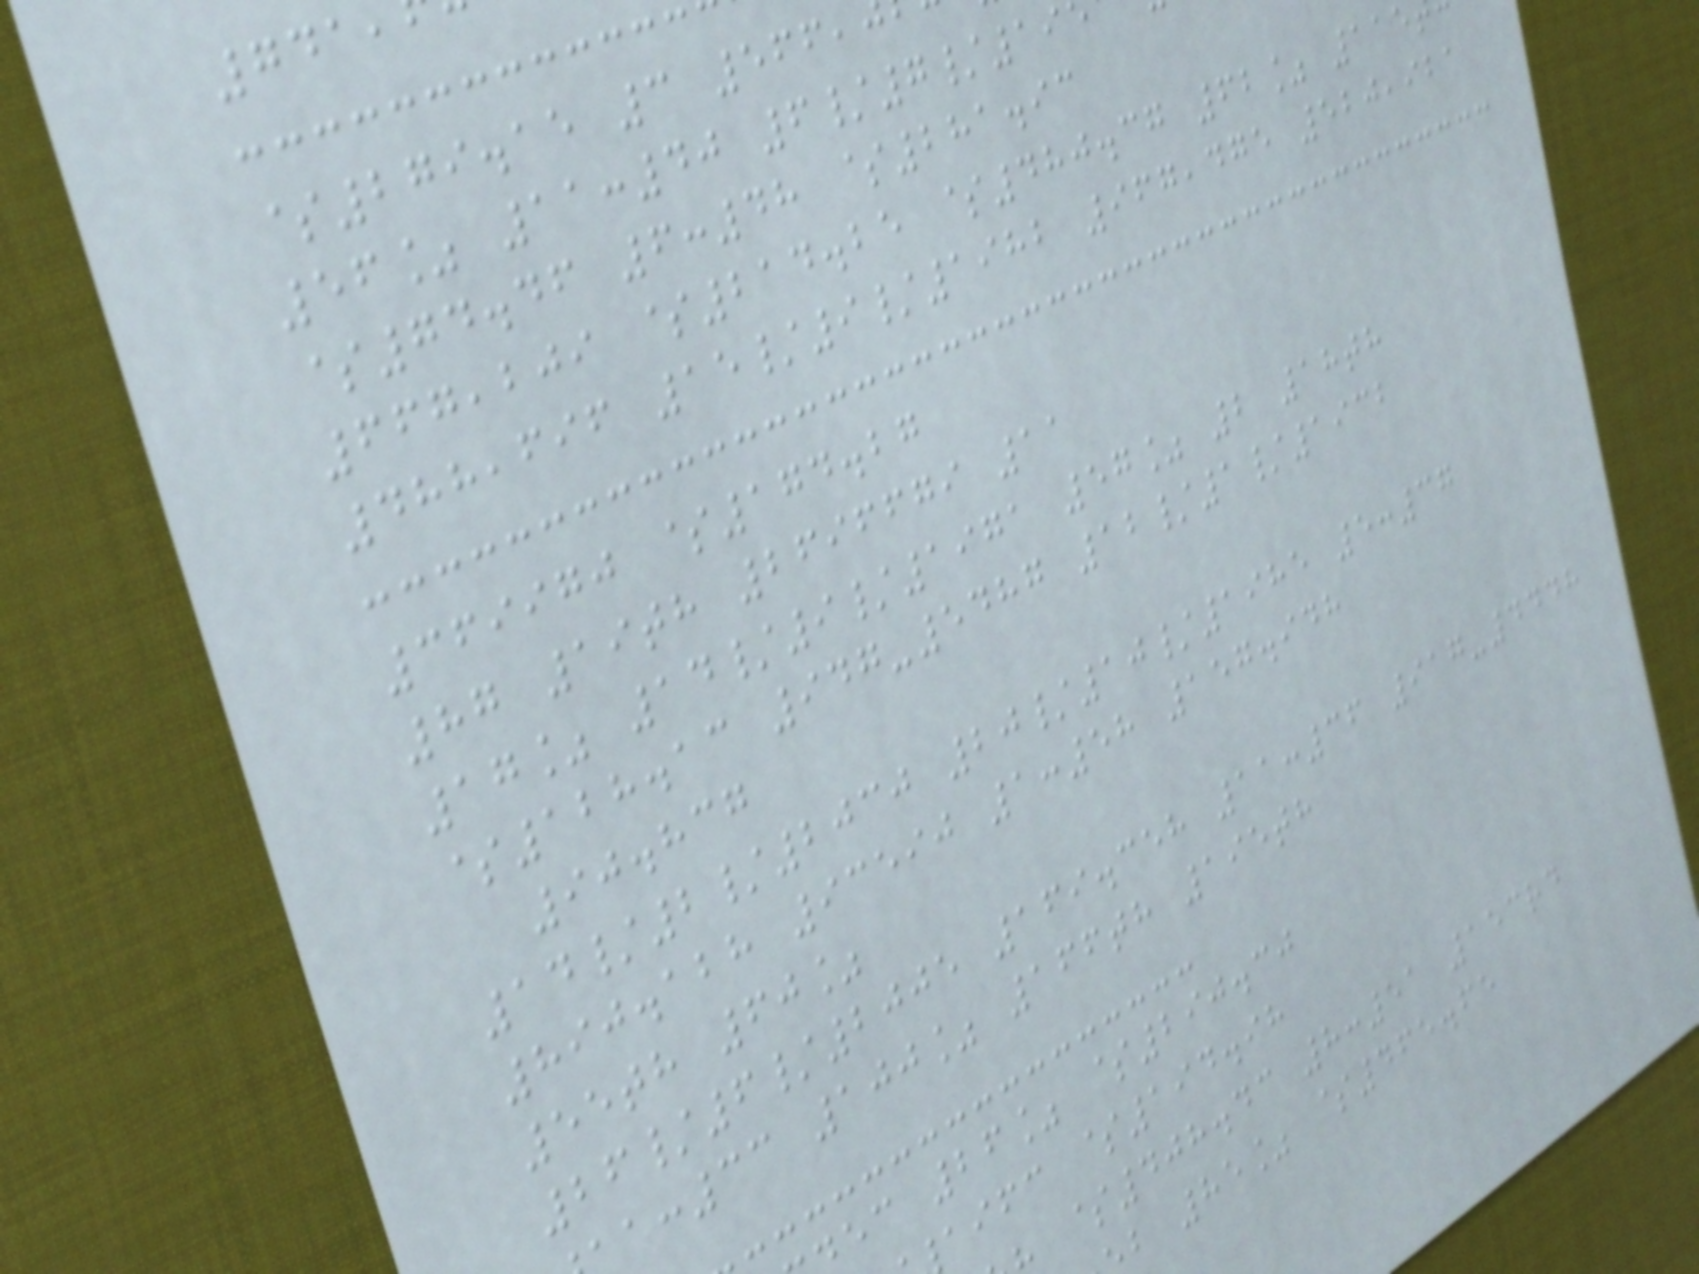741,
$279.15 3 566,
56% 11:40 6/7/19
$74.46 6:48 $281.93
667,209 $214.25 $480.37 62% 115
488,696 15/9/1982 967,475 520,921
369970 $174.27
87 19th 2696679 11
17% 14/9/1971 57% 2 18th
$128.13 947-5487 12/1/1932
90.837
14/2/2030 20/10/1985 5:37
890.128 93590 1:58 157.948
55th 60%
26/6/2005 169.358 11:36 917-4448
:33 100% 166th 195th
ec 26% $290.30
aifc $194.98
$408.43 8:51 153rd
b 85% $465.65
